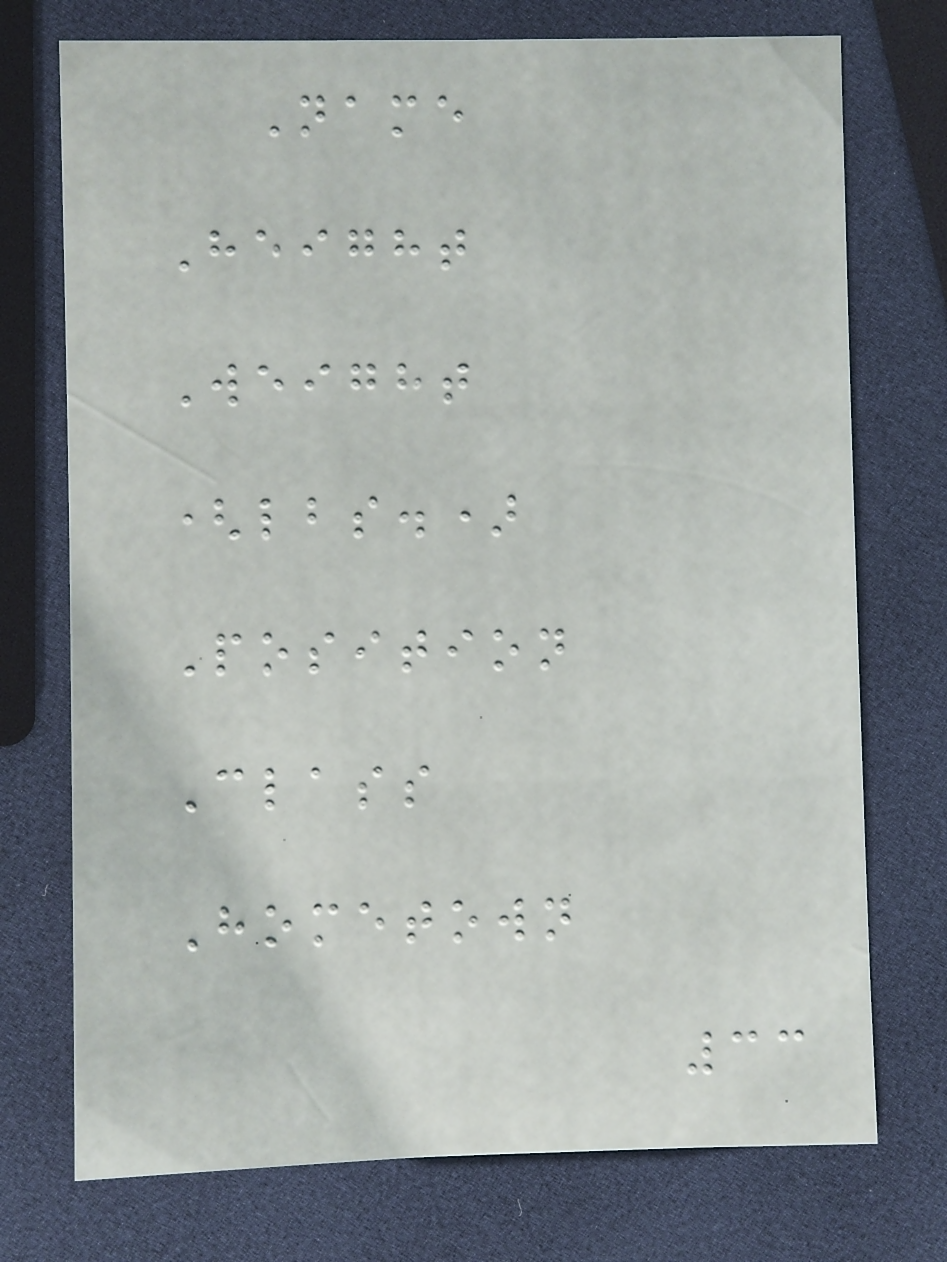Name
Height
Weight
(lbs.)
Position
Class
Hometown
33
